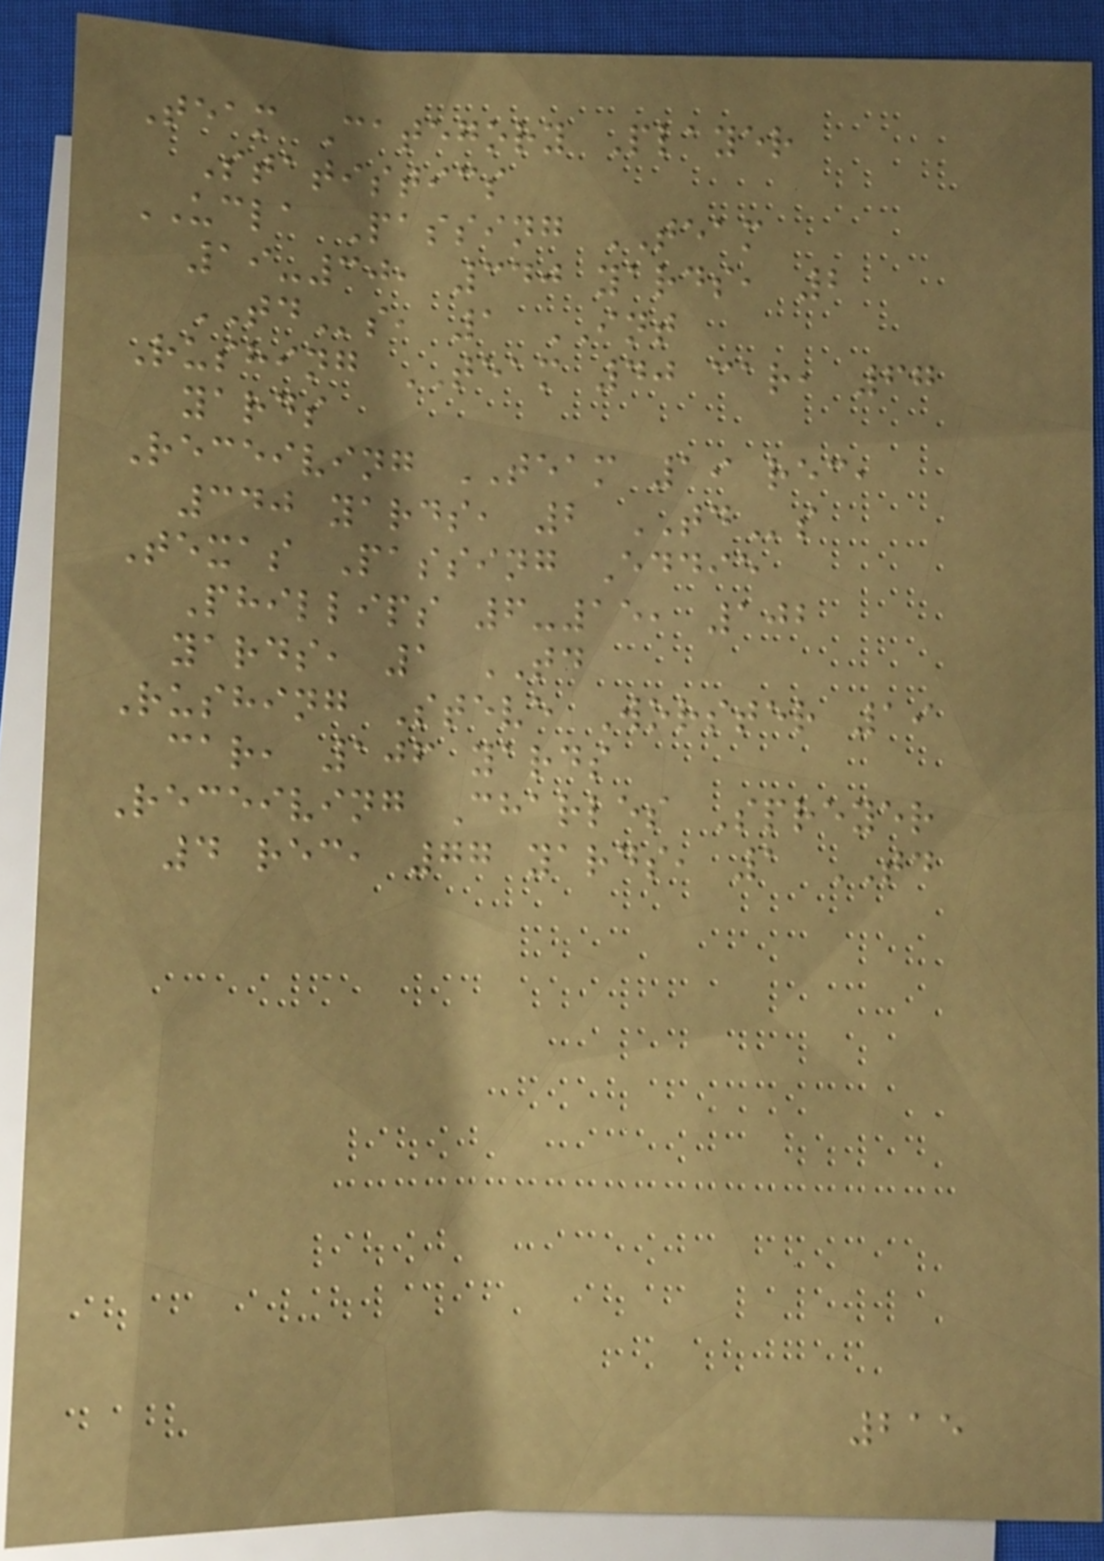Team Category Player
Statistics
UCLA Passing TEAM
19-30, 340 yards, 2
TDs, 1 INT
Rushing TEAM 40 car, 67
yards
Receiving TEAM 19 rec,
340 yards, 2 TDs
Texas Passing Eddie
Phillips 6-15, 102
yards, 1 TD
Rushing Steve Worster 19
car, 106 yards
Receiving Charles Spreyer
4 rec, 77 yards, 1 TD
215
